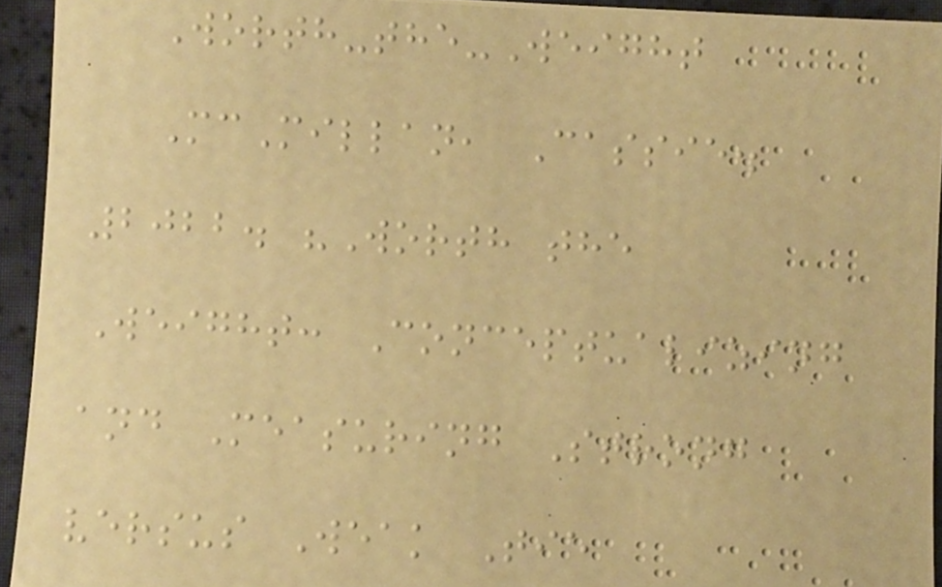Worth-the-Weight
McMillan, Cassie.
2022. "Worth the
Weight: Conceptualizing
and Measuring Strong
versus Weak Tie
